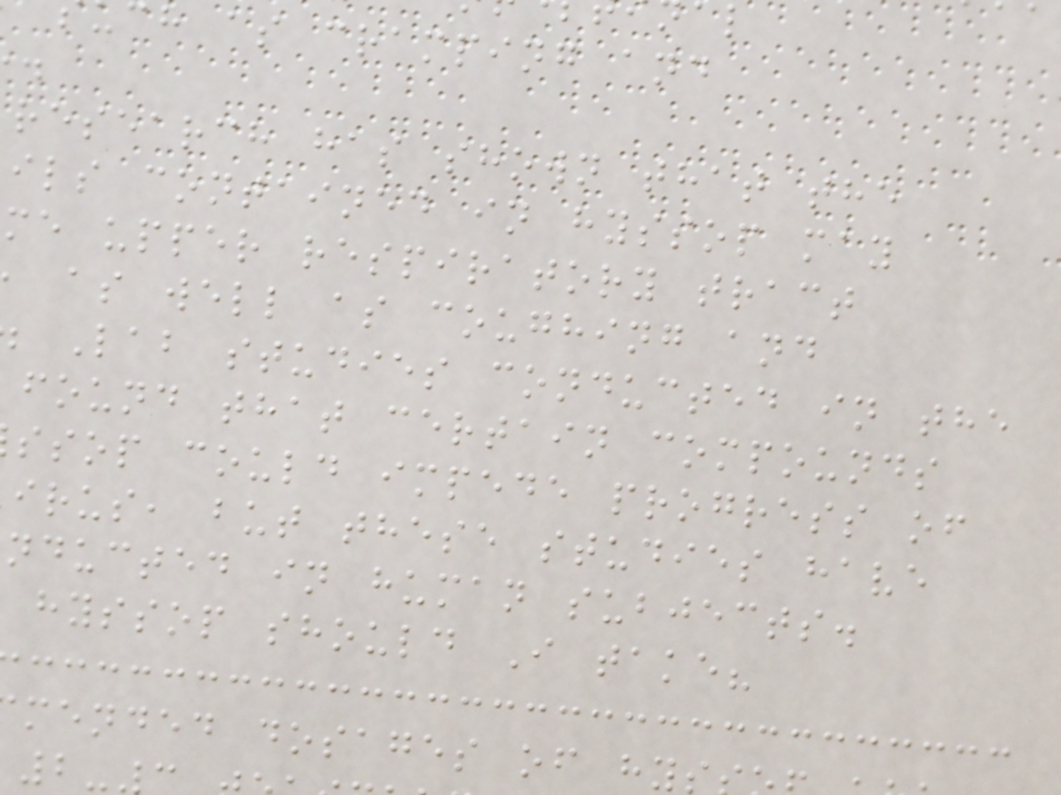ch as cramping and
research has shown that the
ils contained in hyssop may
me upper respiratory tract
as well as coughing and
Lab studies conducted in the
found that certain compounds
ssop could impede progress of
irus, but these studies have
nducted in human subjects.
hyssop should I take?
mended dosages of hy
